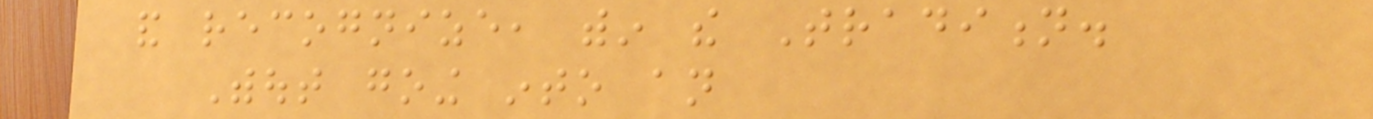and recognize, within the Tradition.
Without going into an
